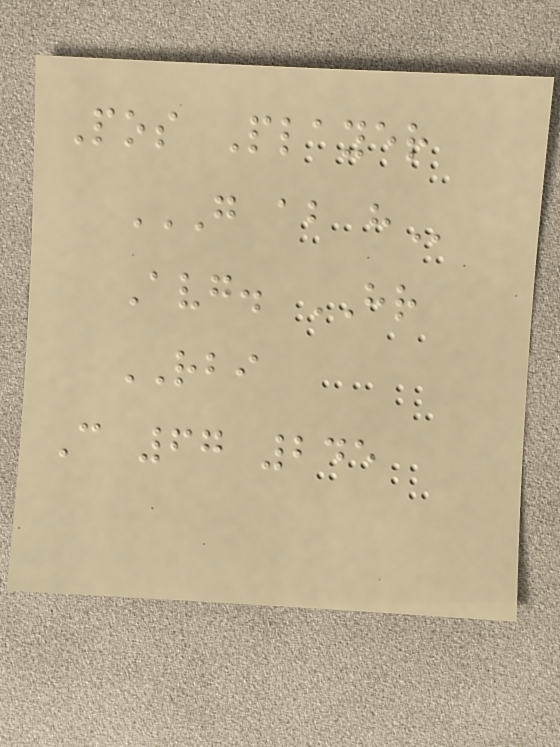Pos Player
G AB H
Avg. HR
RBI
C 67 245
